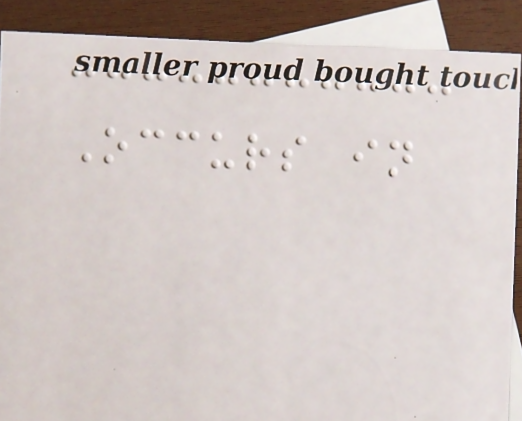Occurs in
